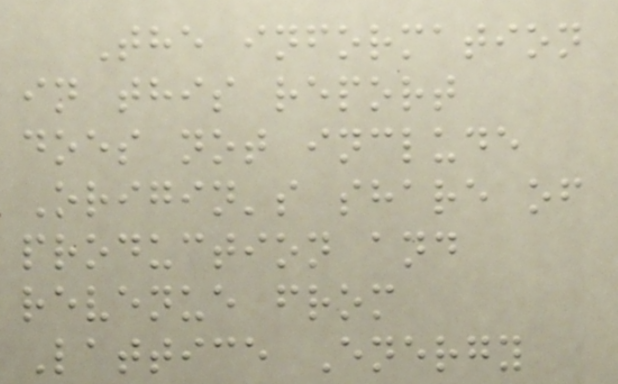The information
in this report
does not include
Origin's share of
production and
revenue from
Lattice Energy
